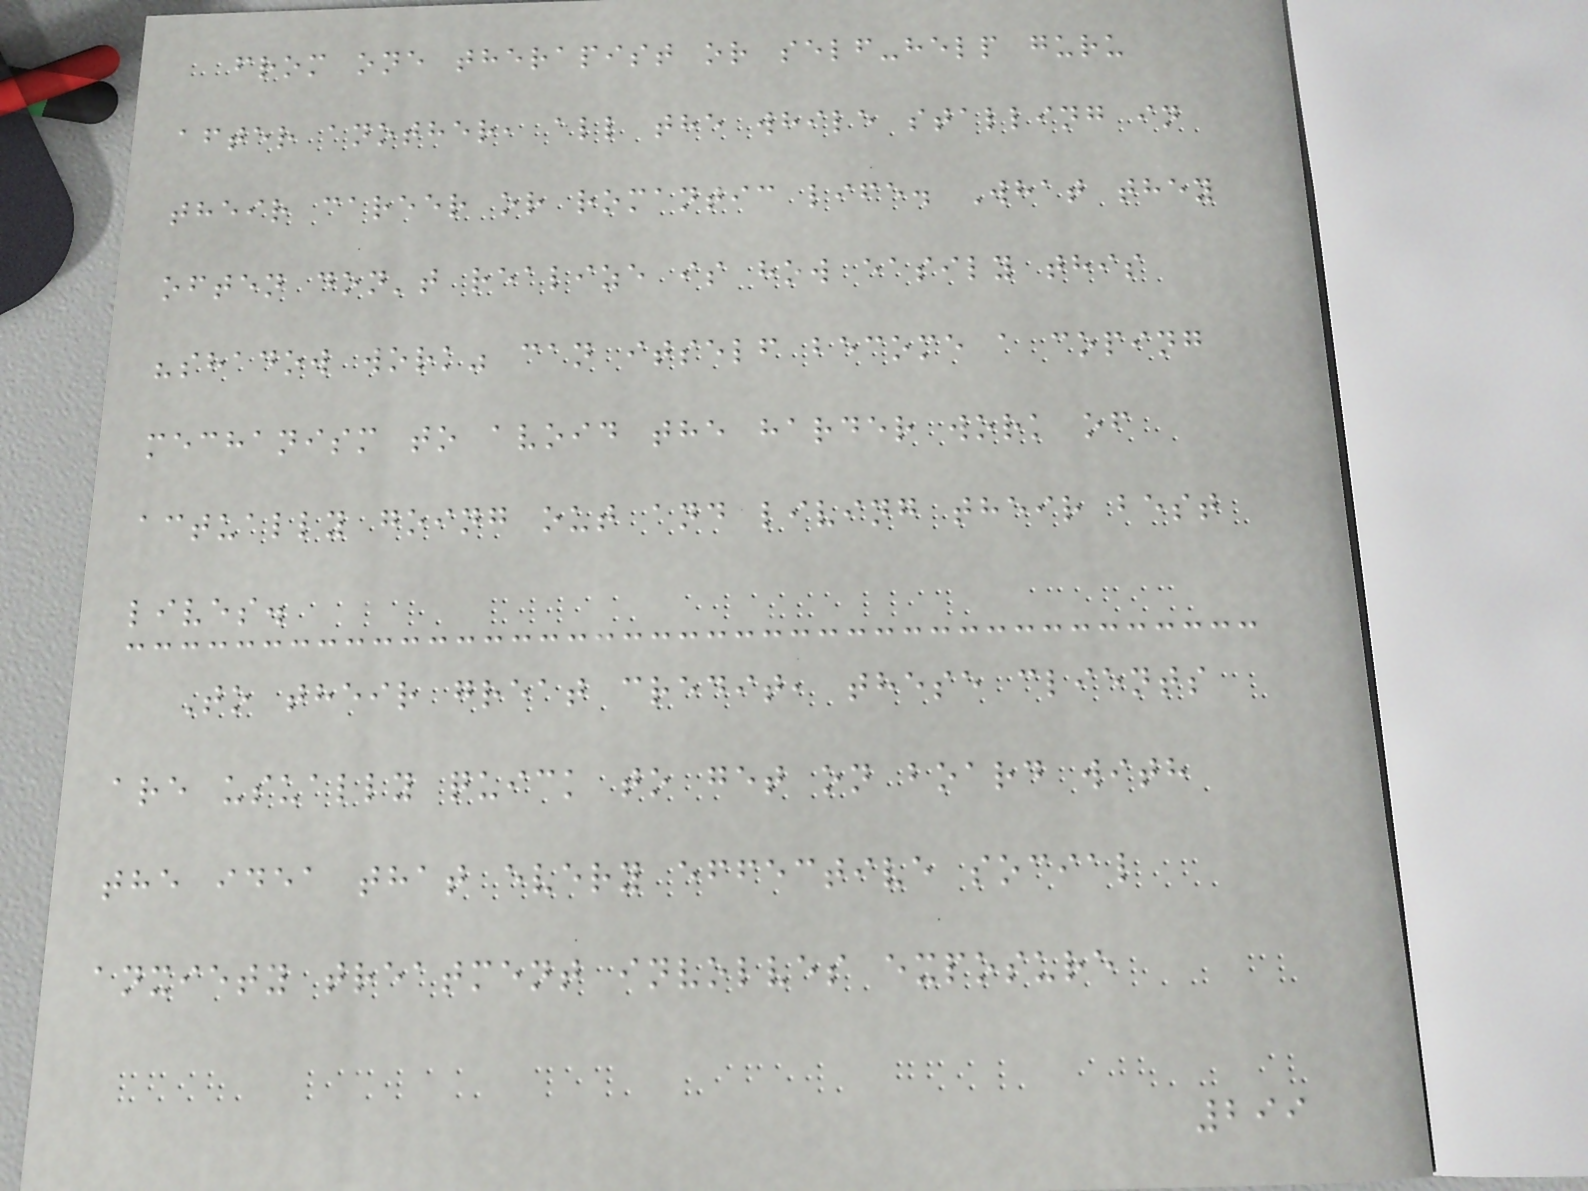from one therapist or self-help guru
after another, all the while stalling in
their career or romantic life. What they
often don't realize is how easily this
"shadow work" can itself become a coping
mechanism to avoid the harder work of
actually going out and living their best
lives.
To their great credit, these clients
are usually quick to get on board with
the idea that every effective social
anxiety treatment involves exposure
299
